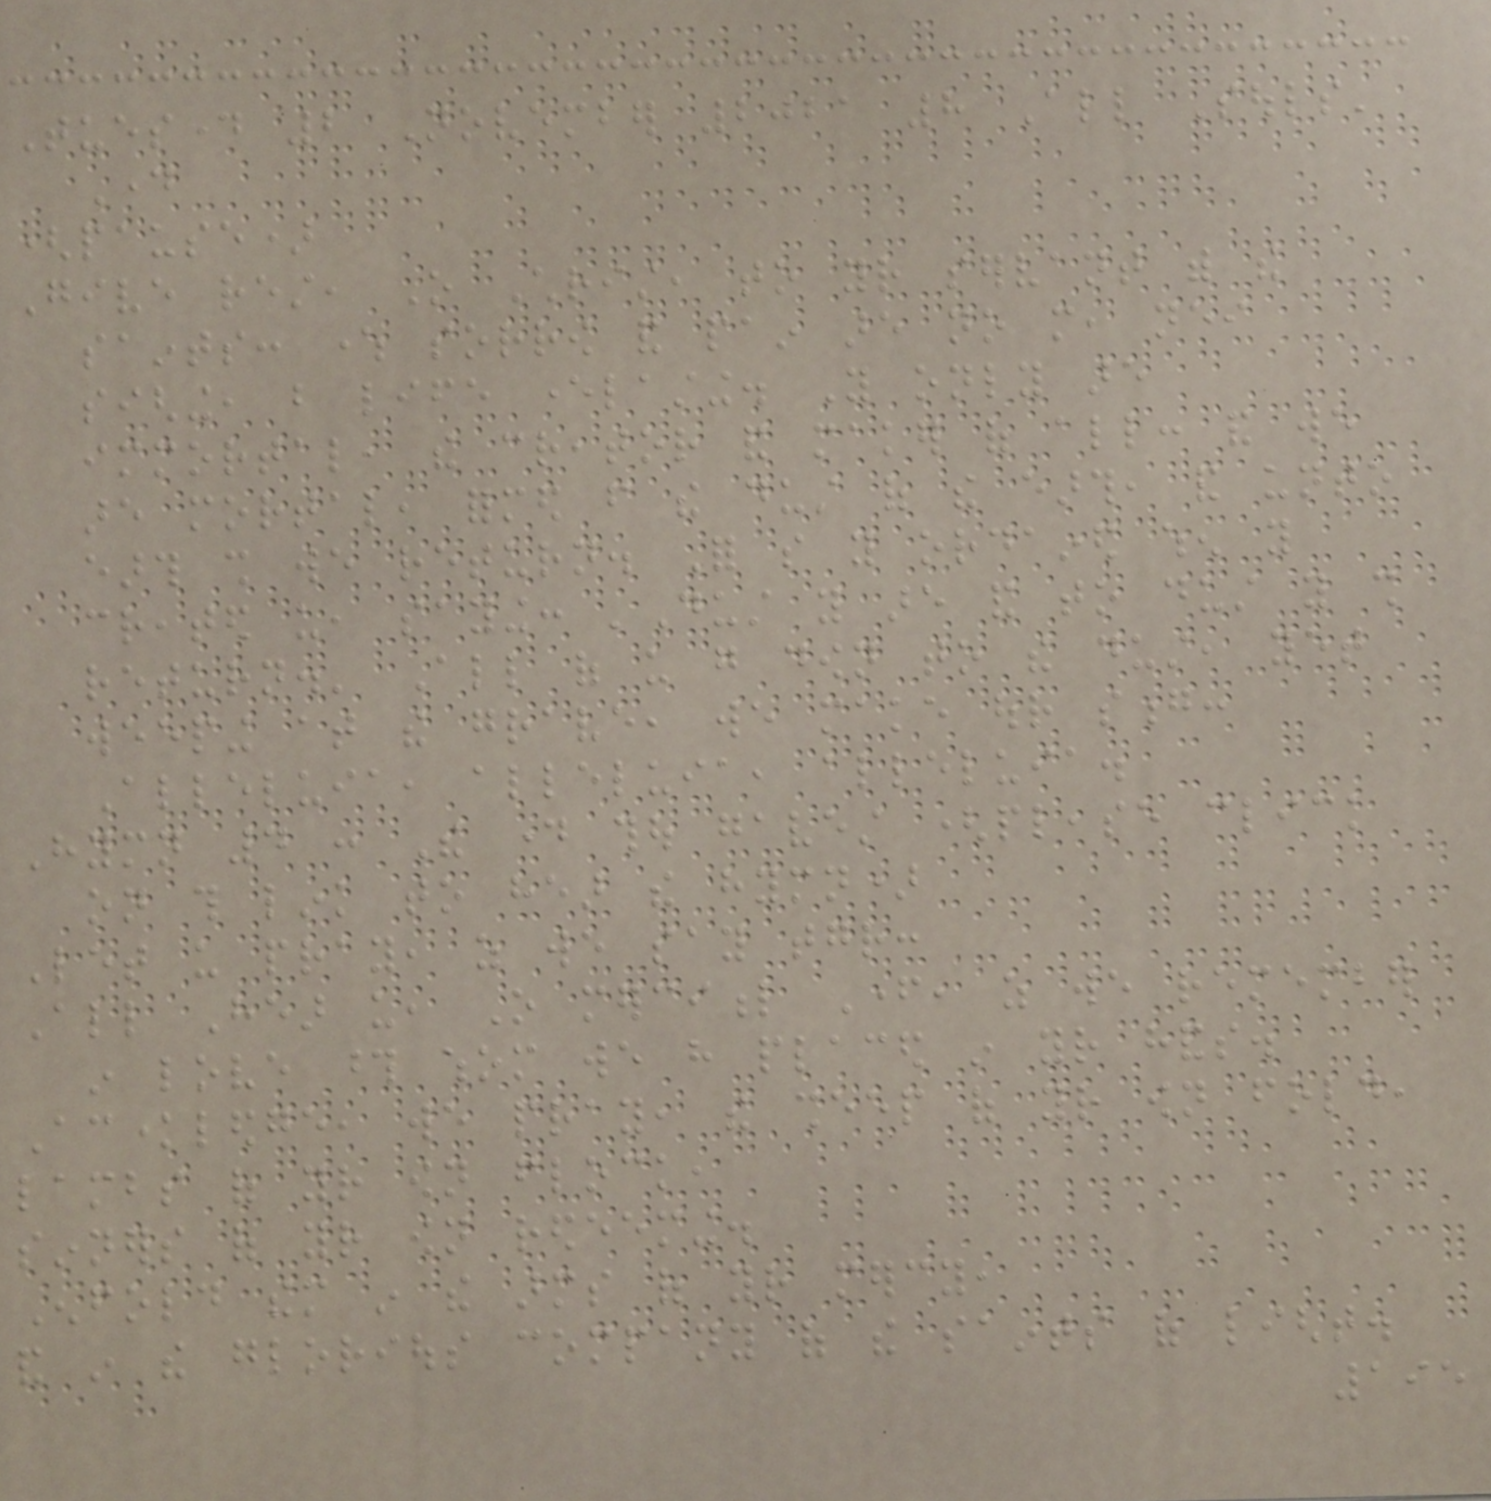Tuesday 2 November 2021 8 All Souls'
Day
(pause)
Give rest, O Christ, to your servant with the
saints: where sorrow and pain are no more, neither
sighing, but life everlasting. You only are
immortal, the creator and maker of all: and we
are mortal, formed from the dust of the earth, and unto
earth shall we return. For so you ordained when you
created us, saying: 'Dust you are and to dust you shall
return.' All of us go down to the dust, yet
weeping at the grave, we make our song:
Alleluia, alleluia, alleluia.
Hymn 4 : The day thou gavest (please click
on this link to hear the hymn)
Let us pray, as we say together:
All Hear us, O merciful Father, as we remember
in love those whom we have placed in your hands.
Acknowledge, we pray, the sheep of your own fold,
lambs of your own flock,
sinners of your own redeeming.
Enfold them in the arms of your mercy,
and in the glorious company of the saints of light.
195
